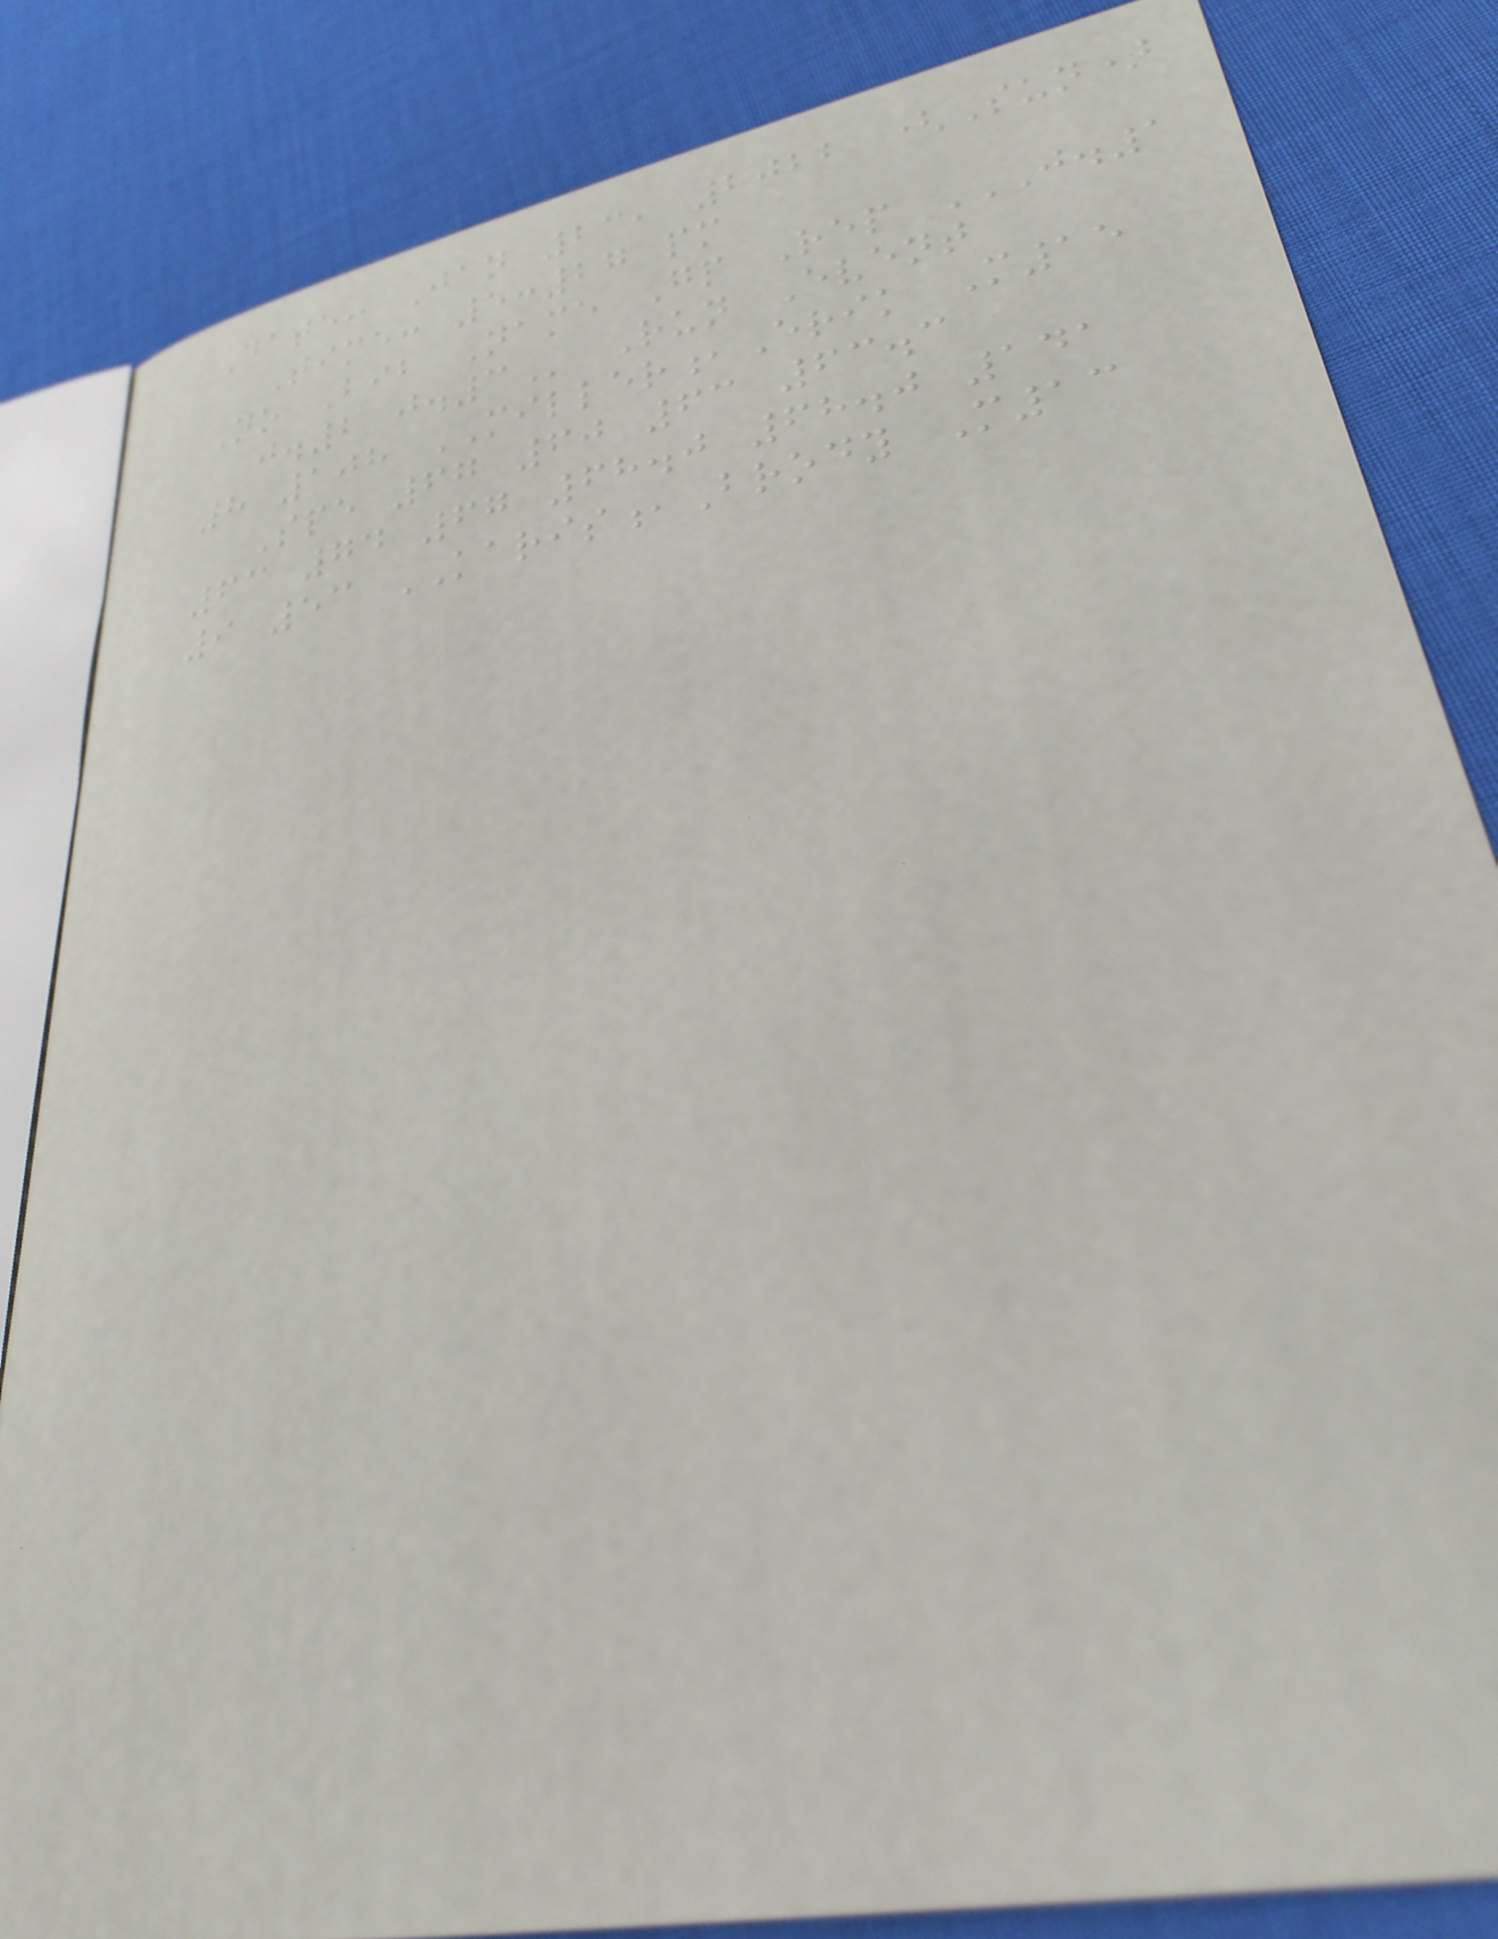Date: Jan 23, 2022 (Sun)
Time: 5:27 pm
No Bib Name Gp Rep J.1
J.2 J.3 Run Event
8 108 MILLER,Erik M15
Spe 67 60 63 63.3
63 74 67 68.0 68.0 141
9 53 KARIS,Brody M13
